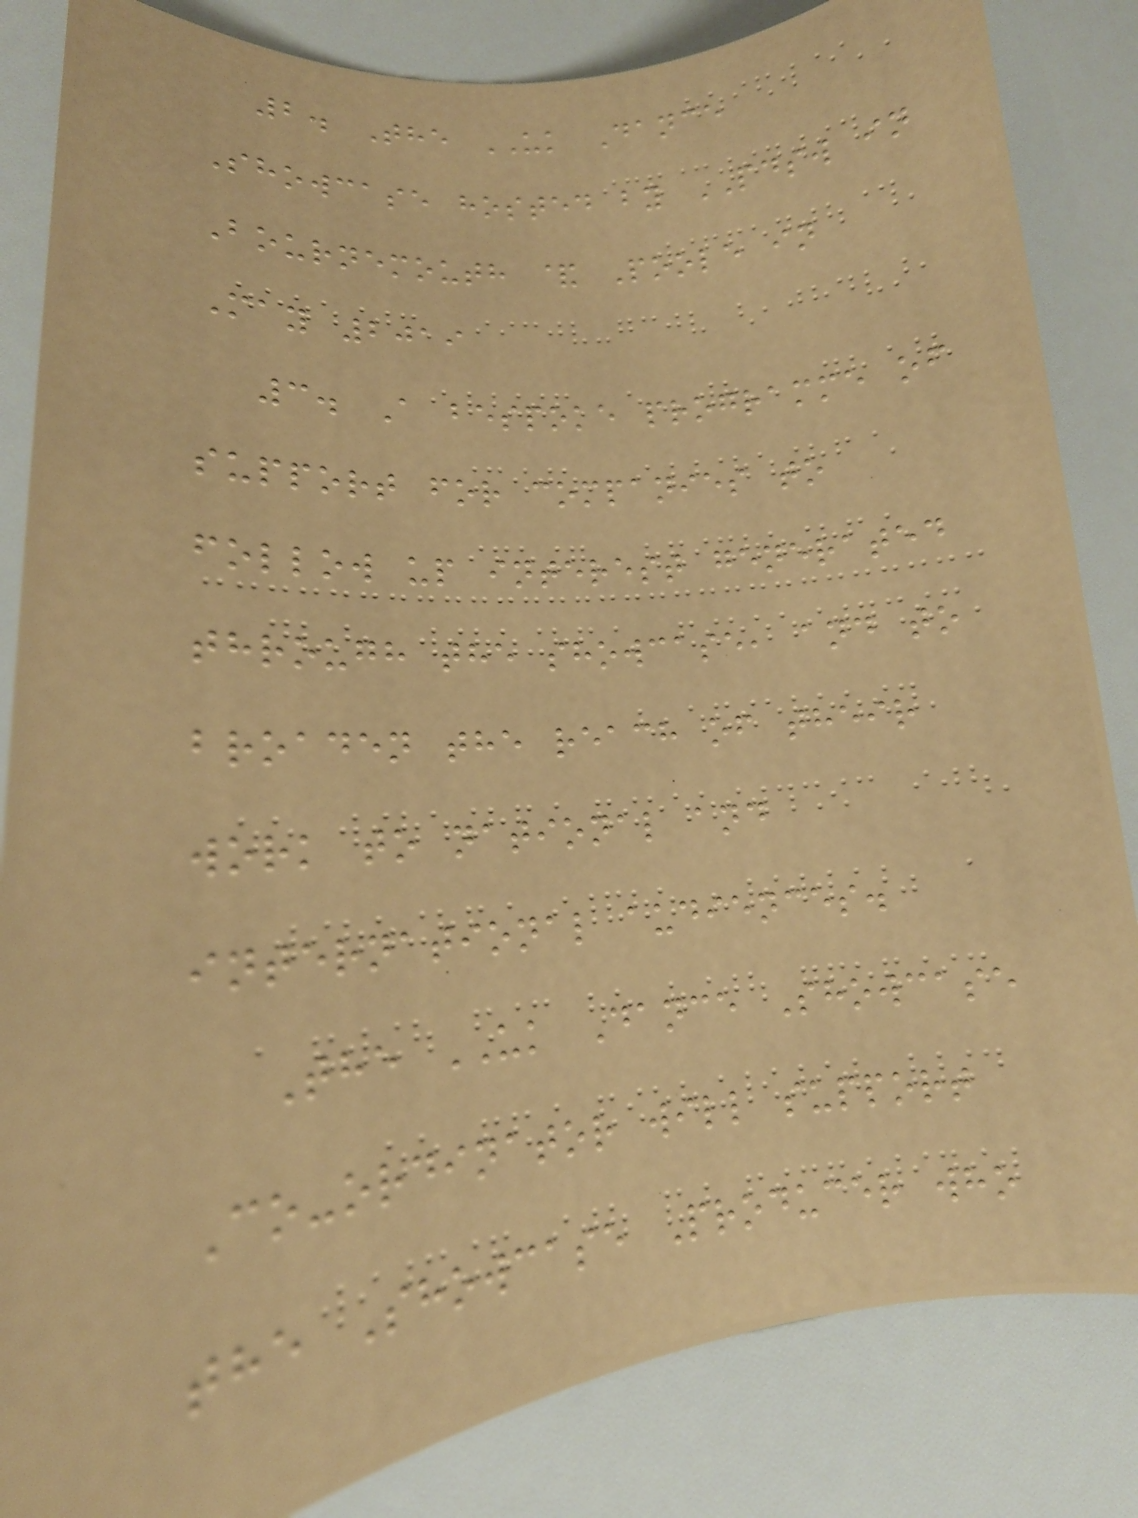2. The UK Dance
Showcase hosted by PDSW in
Bournemouth & Poole in
May 2019
3. A bespoke programme of
support for companies to
follow up interest generated
through the showcase, and to
broaden the reach of their
work to national and
international audiences.
The UK Dance Showcase
Co-ordinator will support
the Showcase Producer who
